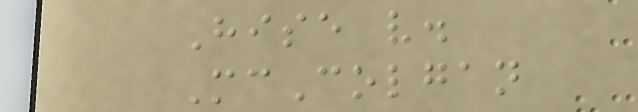Hise v.
McColgan
